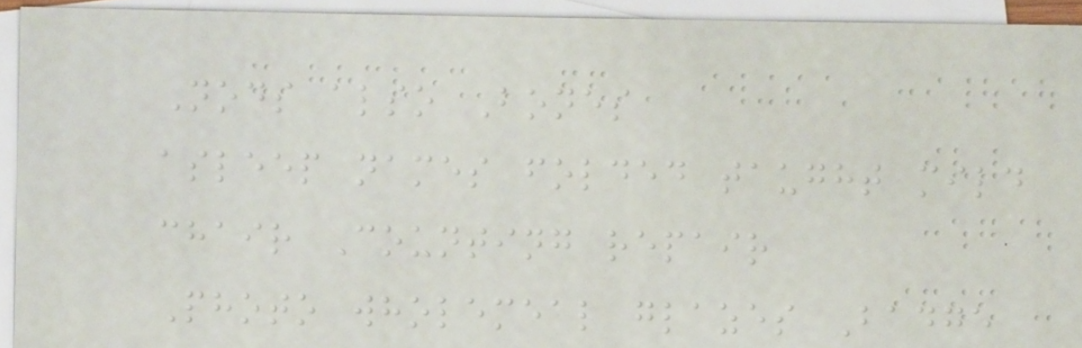Nods also Bones
asleep names folded taught mild
chair Counting repair
Photo wholemeal glazes Badge
